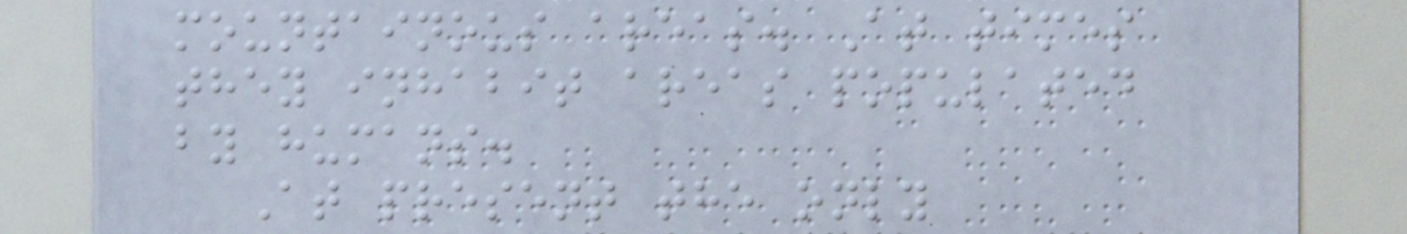mountainous areas. At times
they inhabit areas populated
by humans.
At present the only
